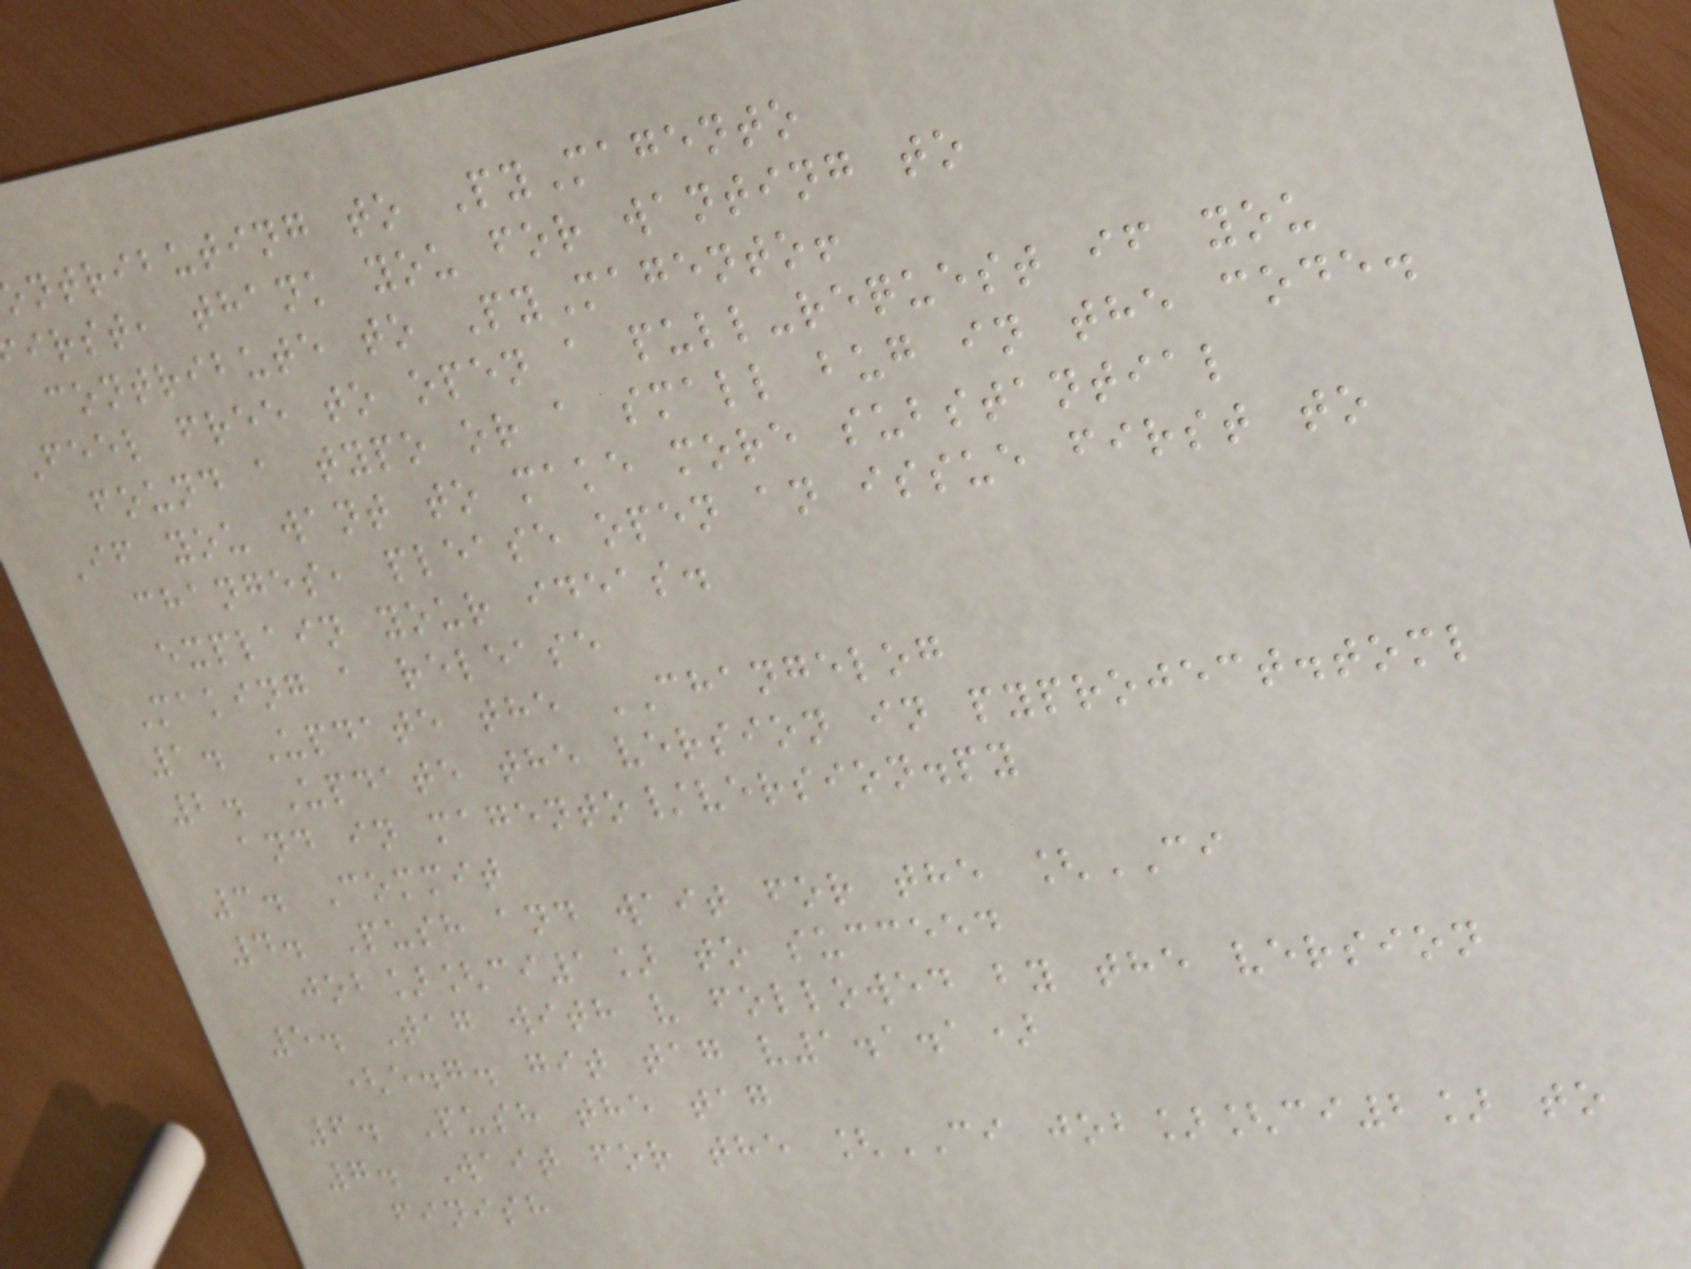ntributing to PyMagento
irst, thank you for wanting to
contribute to PyMagento!
Feel free to open a pull-request if you
found a typo or a small bug in the code.
If you want to make more substantial
changes, please open an issue first to
explain your ideas.
Making a release
1. Update the CHANGELOG
2. Update the version in pyproject.toml
and in magento/version.py
3. Commit
4. Push and wait for the [CI
job][ci1] to succeed
5. Tag with v followed by the version
(e.g. git tag v1.1.1)
6. Push the tag
7. Wait for the [CI job][ci2] to
finish
